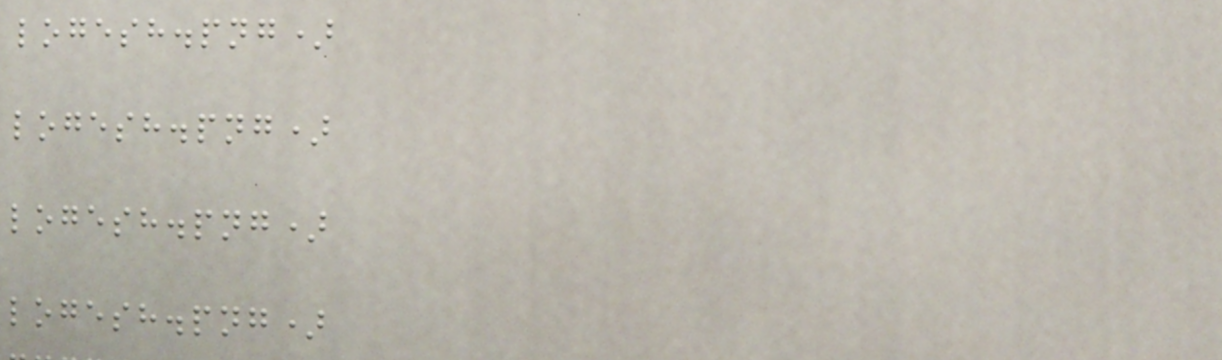logesh.png)
logesh.png)
logesh.png)
logesh.png)
